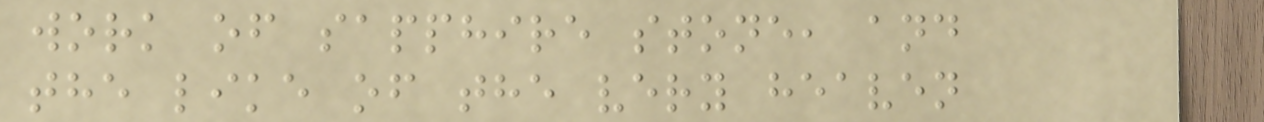work of sapphire stone, and
the like of the very heaven
